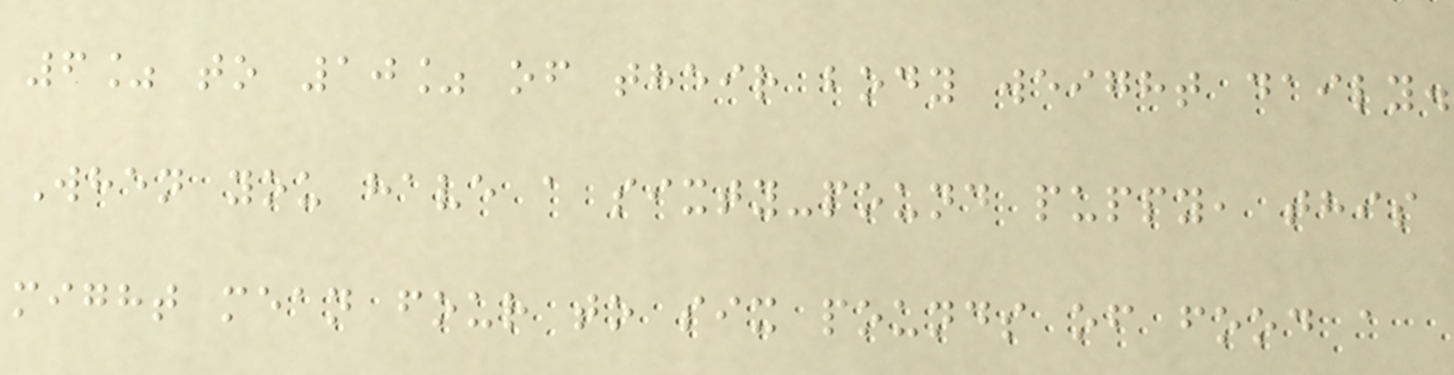6% to 10% of their body weight daily.
When you have a sixty-pound puppy, this
might mean four to six pounds of food a
